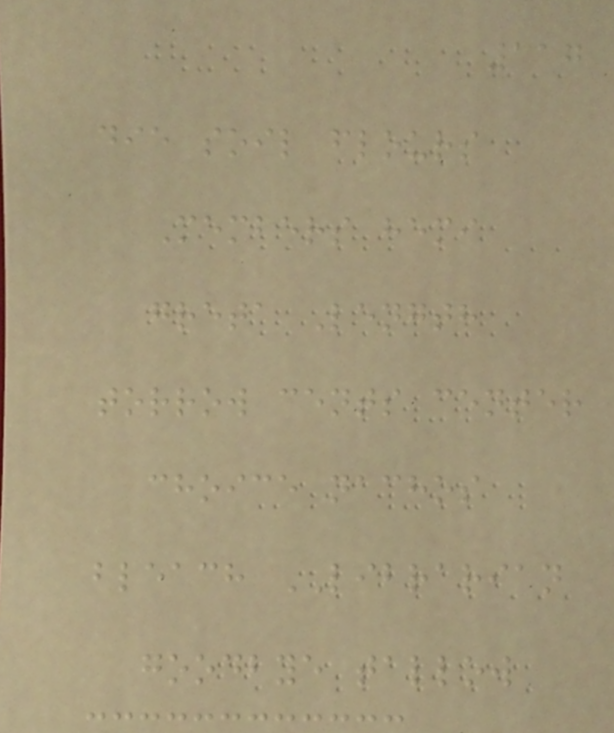117
die soil flours
Members hemi
greta Length
torrow cents center
choice nachos
bleach LIBRARIAN
goodbye tallow
